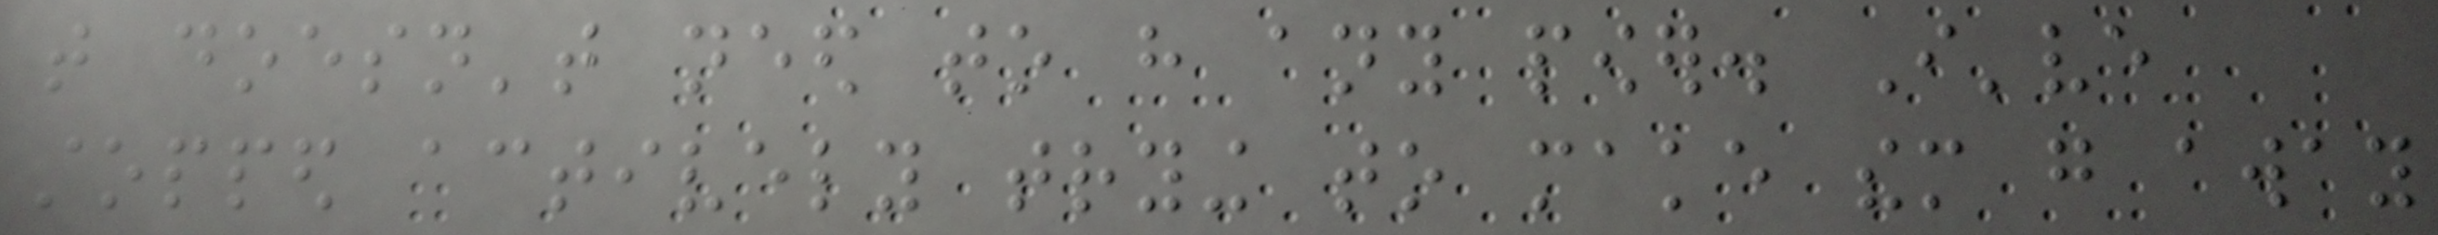that doesn't need to have any power. I've
stopped actively trying to make them go away
